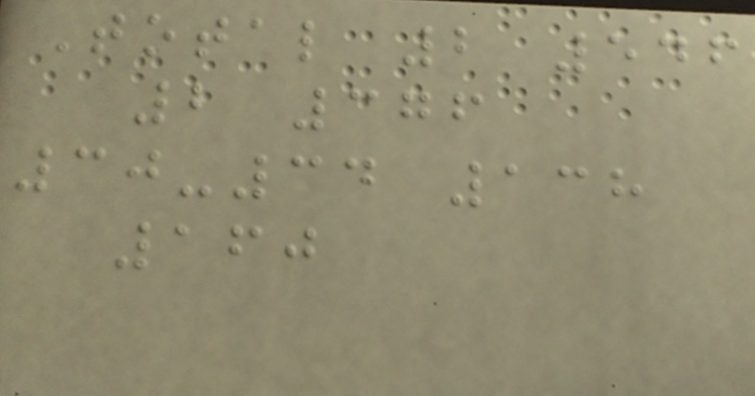Total 2 546
2 376
30-34 138
160
